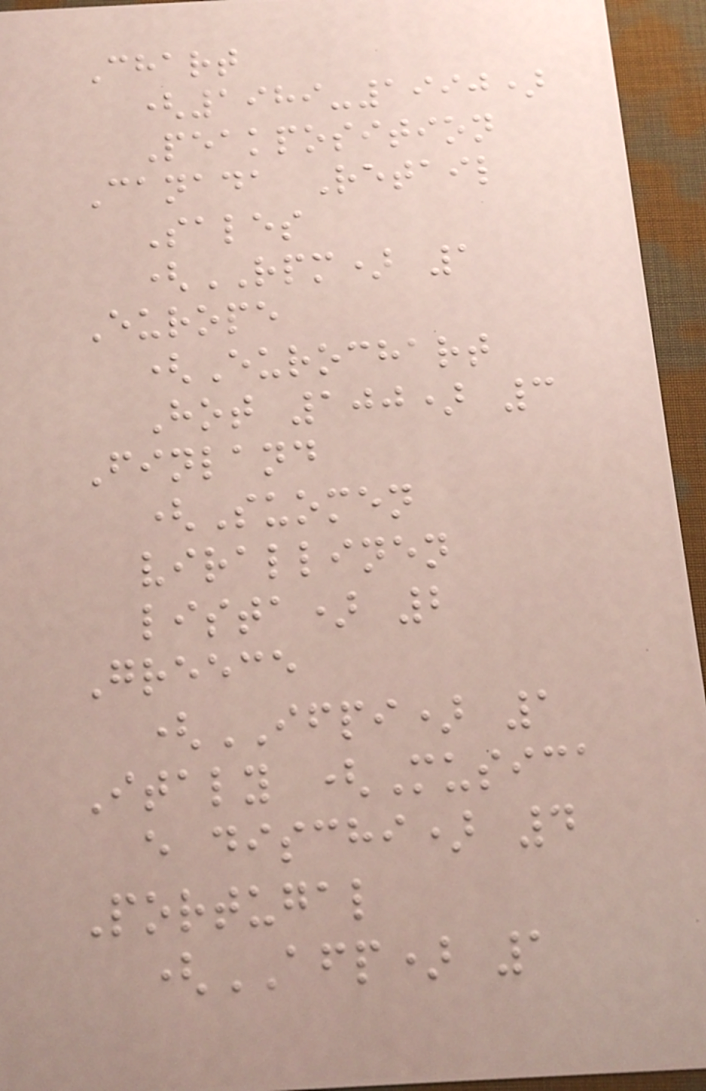Chart
(1989-1990)
Peakposition
Canada Retail
Sales
(RPM) 1
Europe
(Eurochart
Hot 100) 3
Finland
(Suomen
virallinen
lista) 2
Greece
(IFPI) 1
Italy (Musica
e dischi) 4
Portugal
(AFP) 1
